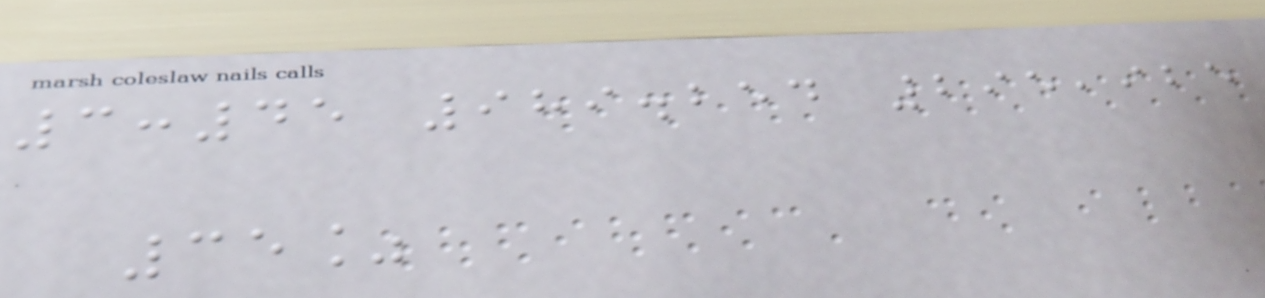3:45 989.254 295,925
35%
